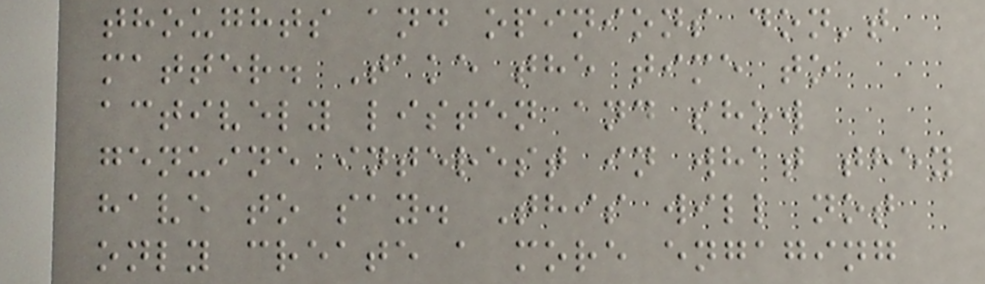thoughts and opinions don't
matter. Take the time to
actively listen and show
genuine interest in what they
have to say. This will not
only create a more engaging
